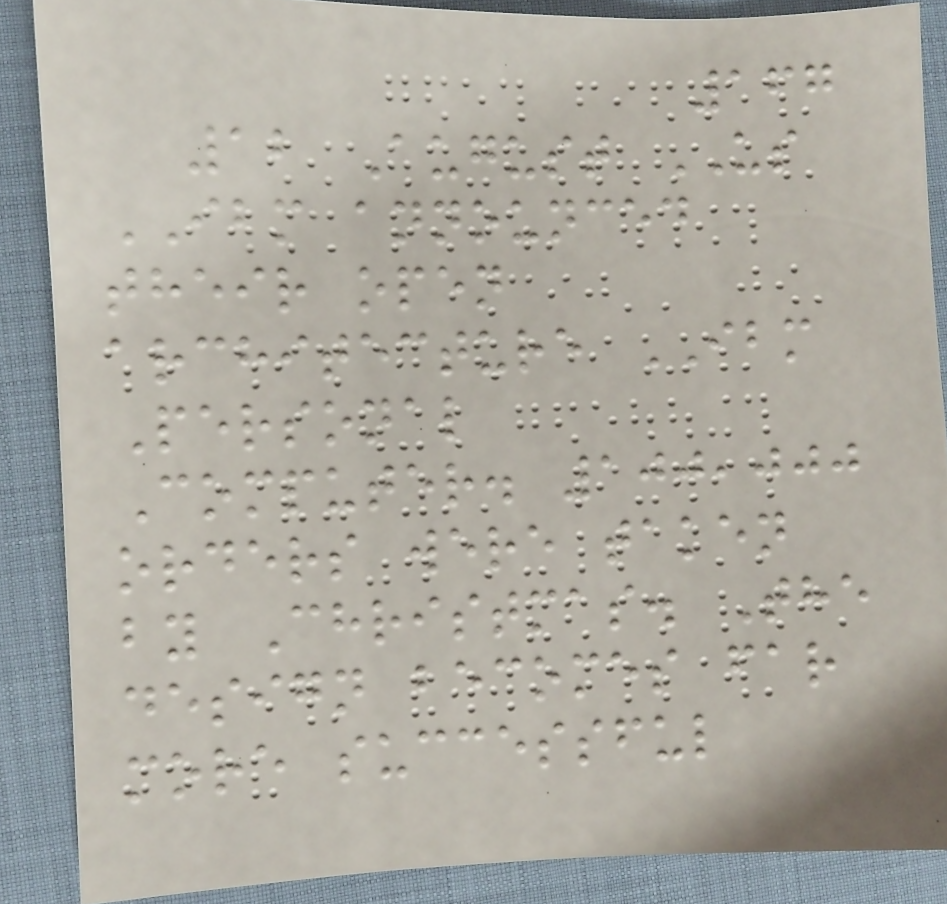167
12 August US
IBM announced
their open
architecture IBM
Personal
Computer. 100,000
orders were taken
by Christmas. The
design becomes far
more successful
